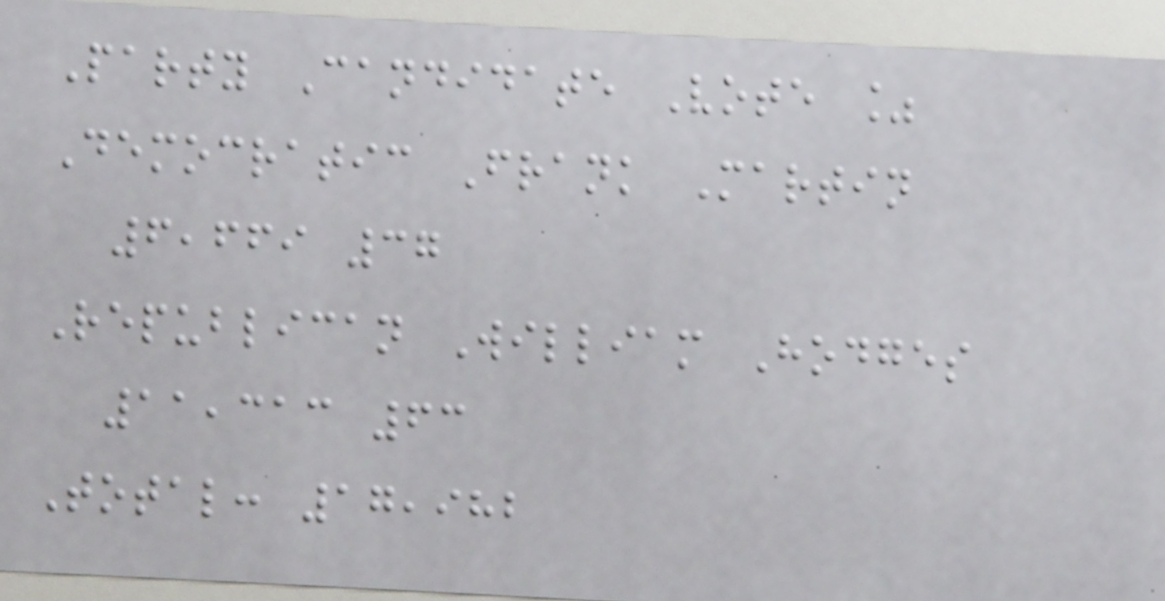Party Candidate Vote %
Democratic Frank Martin
6,669 37
Republican William Hodges
11,313 63
Total: 17,982
